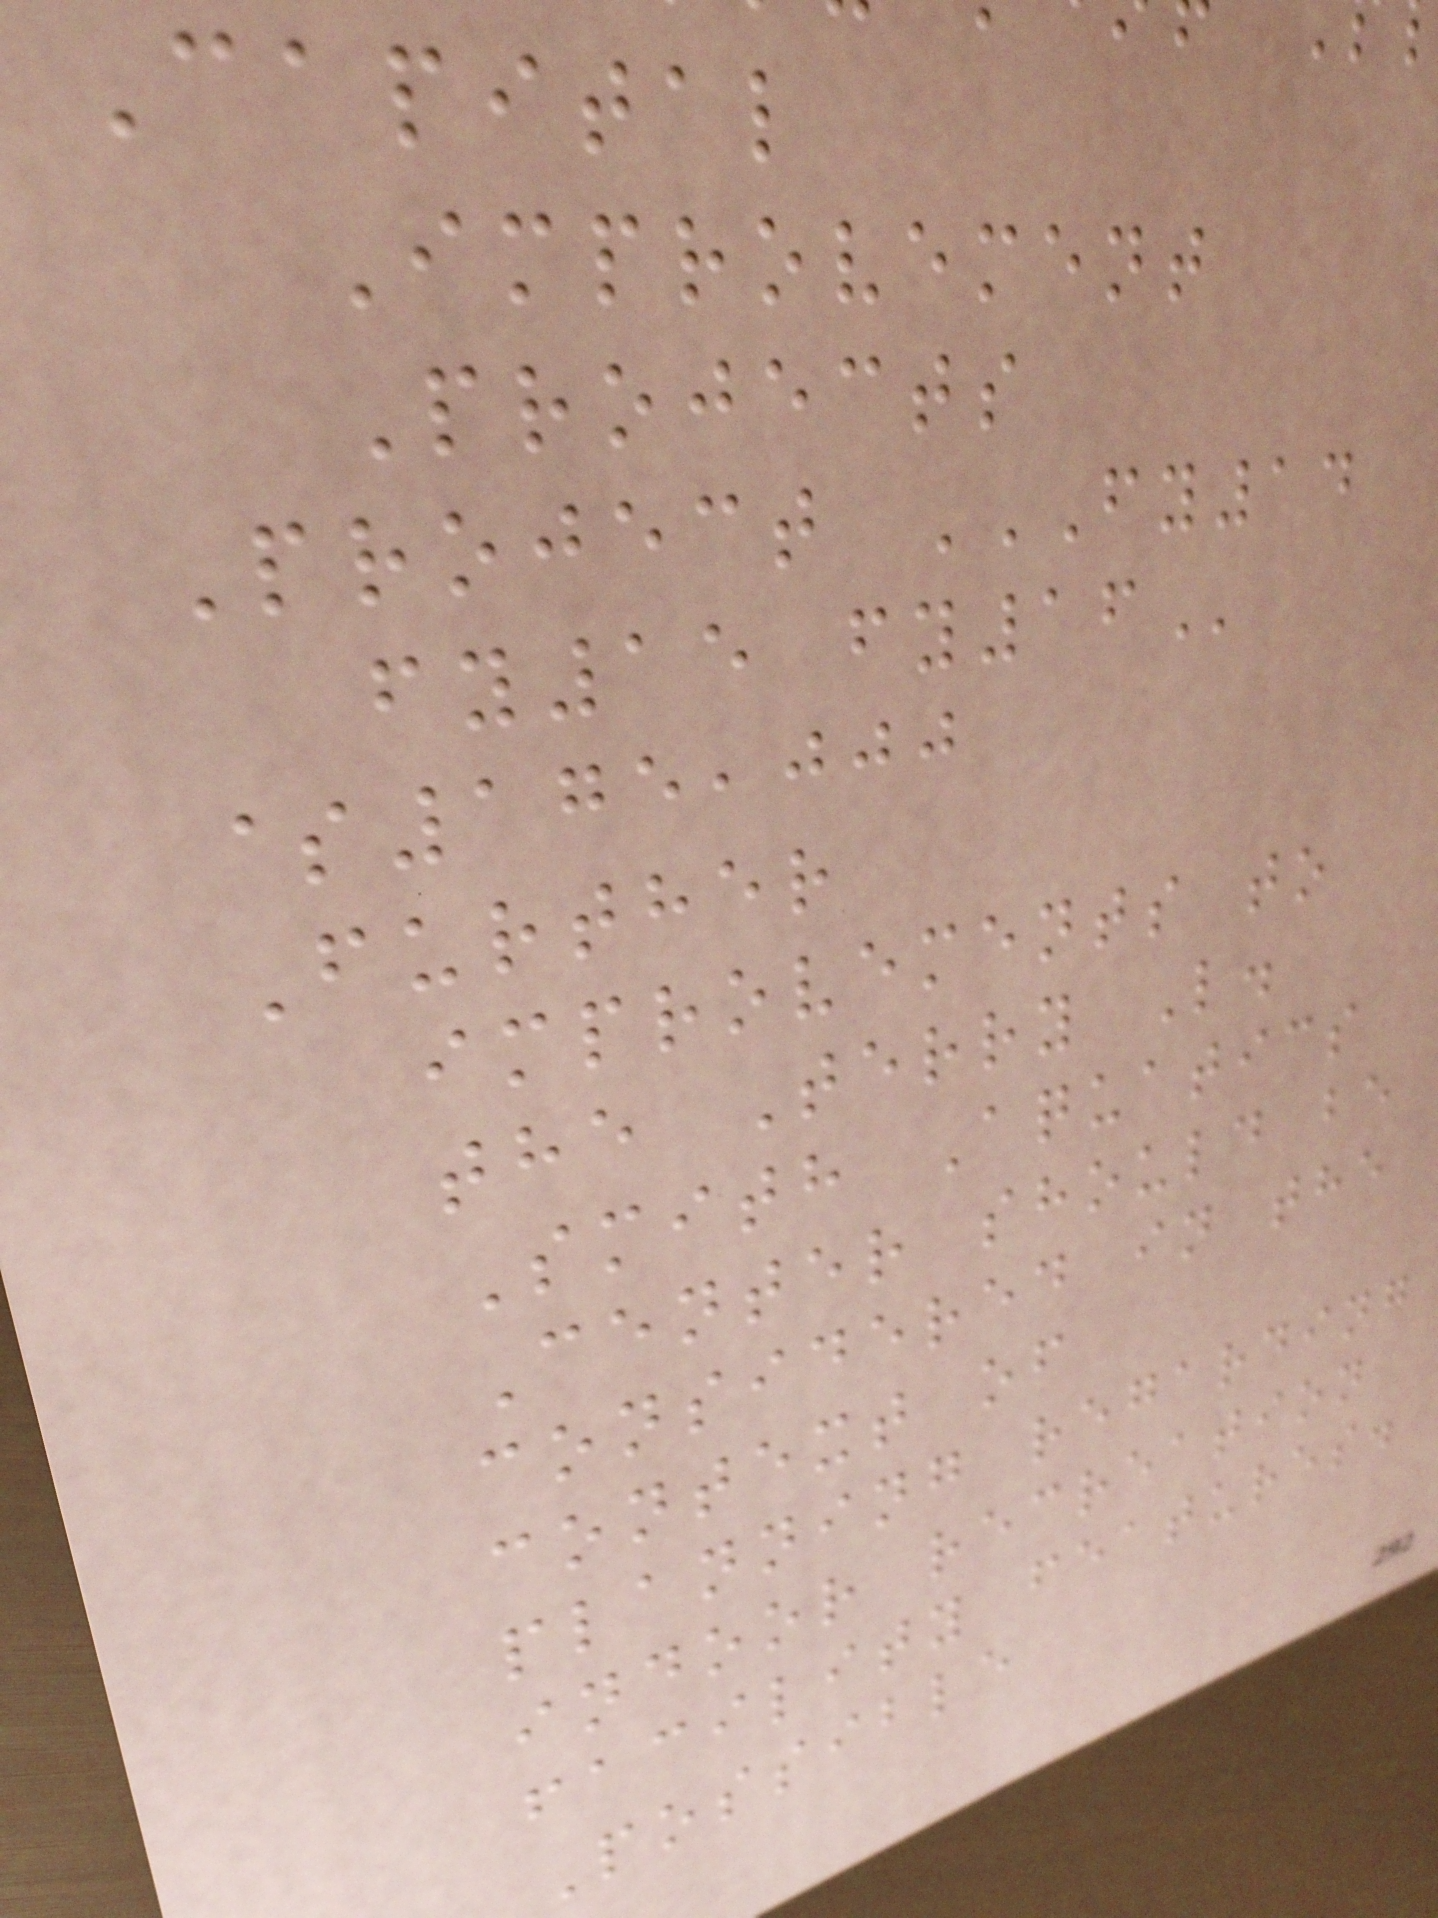Capital
Improvement
Projects
Project FY14
fy15
$175,000
Further
improvements to
the Terry L.
Smith Aquatics
Center should be
considered in the
context of
planning regarding
indoor recreation
facility features.
Possible
